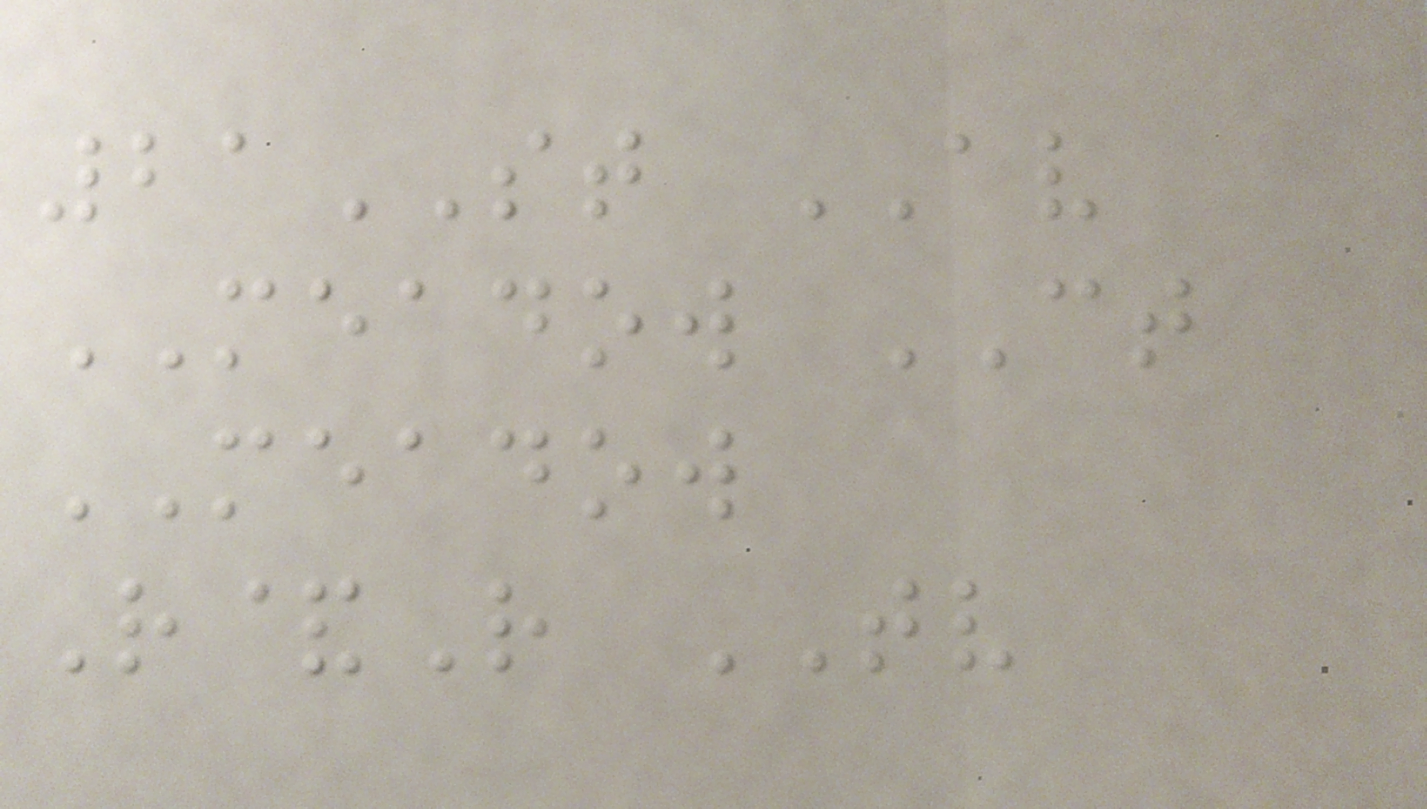21ST AV
MEADOW CT
MEADOW
R&R TV
